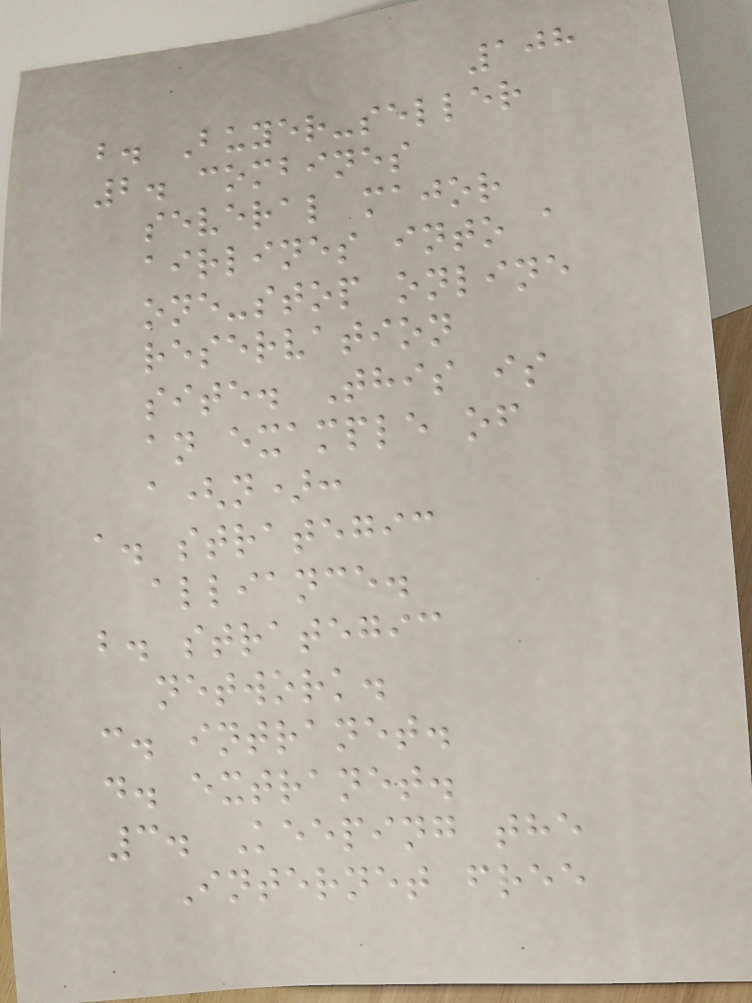108
b. Buyer-seller
2. combines
several major
airlines into a
one-stop online
reservation
site. This is
an example of
a(n):
a. strategic
alliance.
b. strategic
network.
c. intranet.
d. extranet.
3. Keeping the
Internet free
